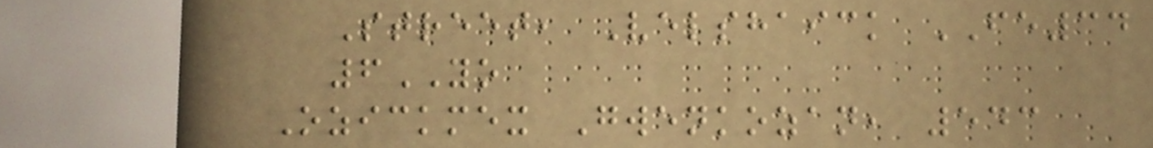Street, Velshaick FE34
6YO
Ozickmex Gwenkozan, 543
